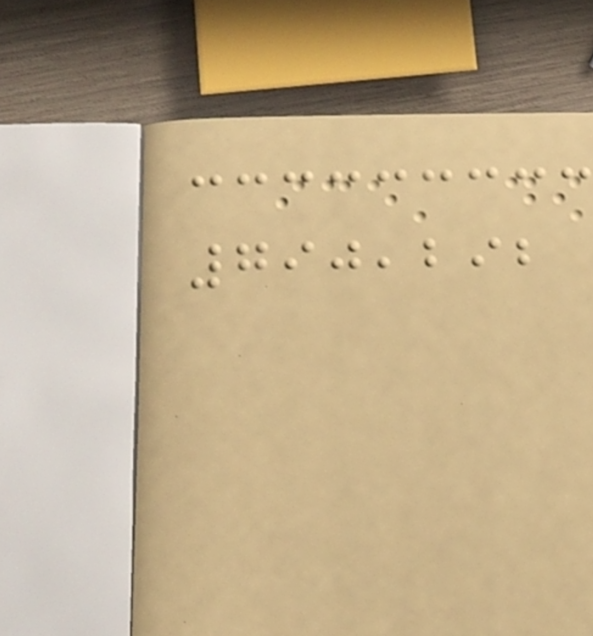790,292
